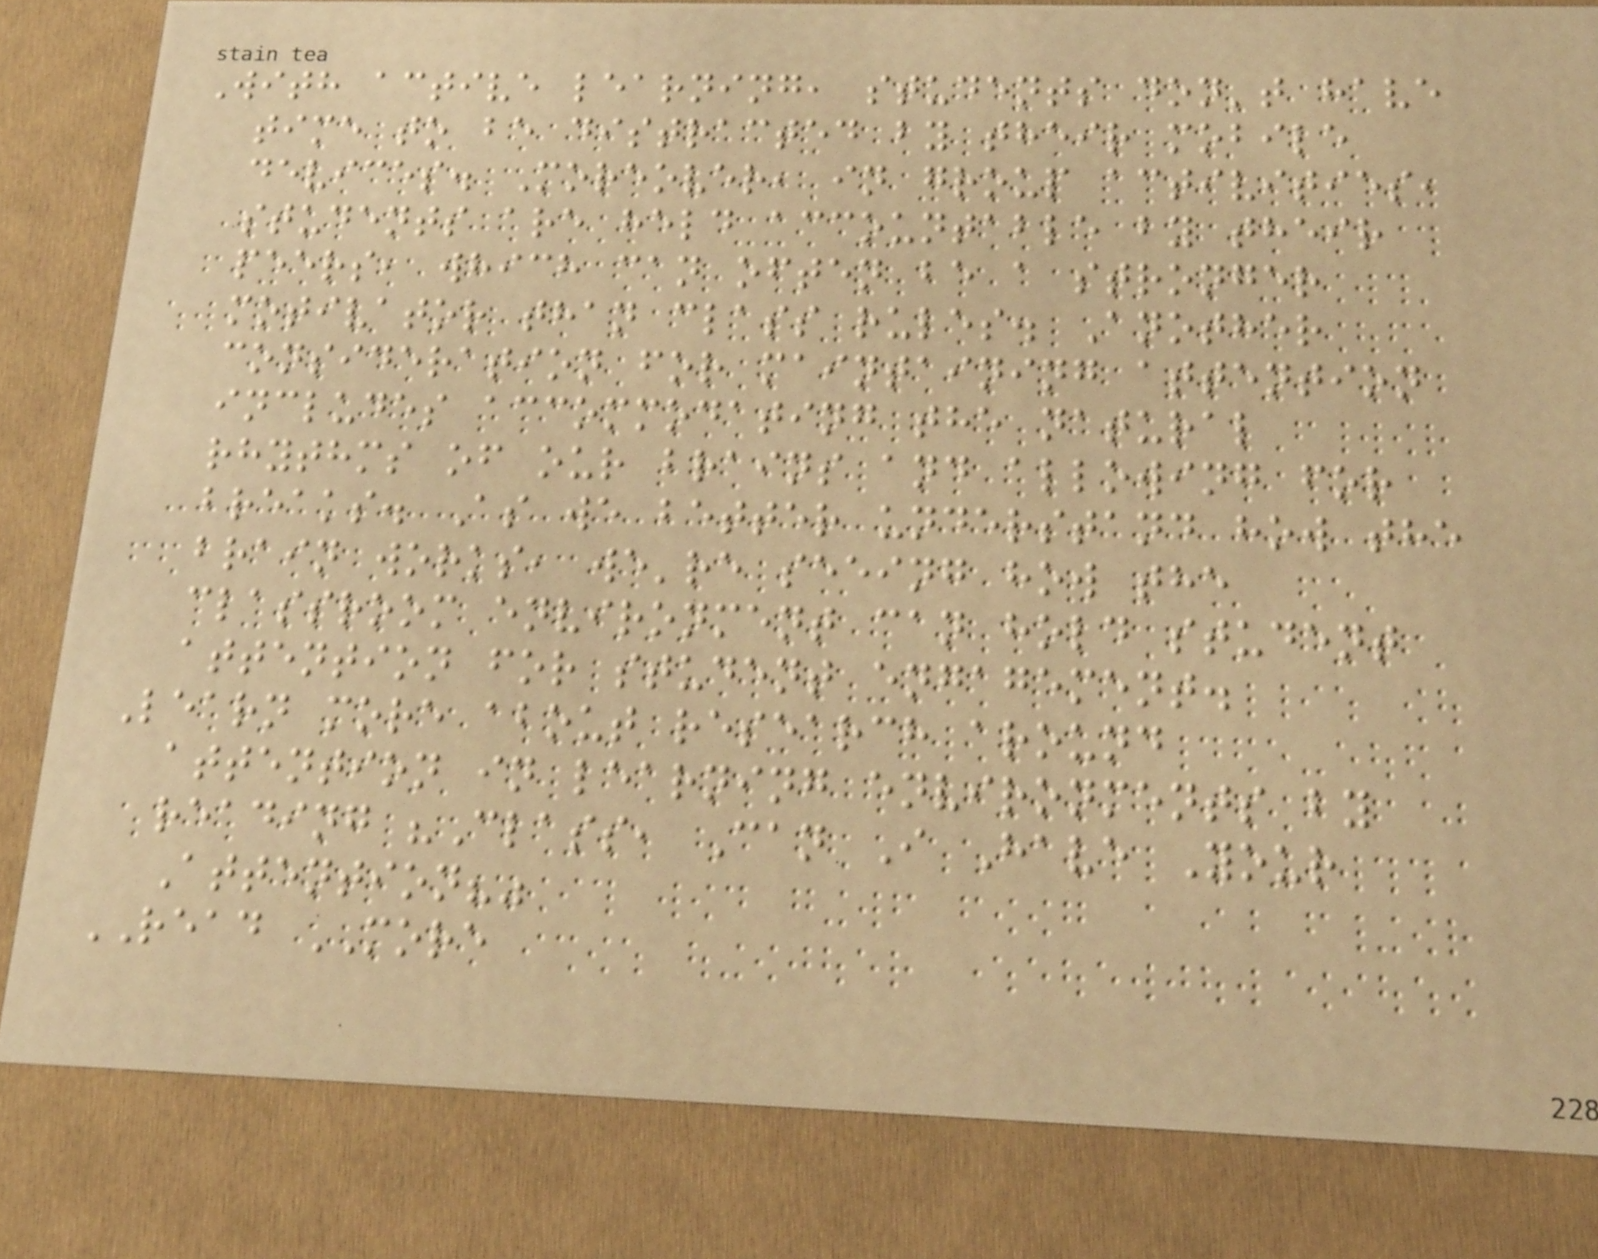With active learning, students don't have
time to be distracted by their mobile
devices. Moreover, in group activities,
students are held accountable by their
peers, which can often be a stronger
motivator than class rules. Another
consideration for maintaining attention
includes accommodating the natural
rhythms of our brains and allowing for
breaks. As we better understand how the
brain works, we're seeing how the
classroom environment can hold student
attention for student engagement.
Learn more about research around
attention in learning environments by
reading "Class, Can I Have Your
Attention?"
READ MORE
